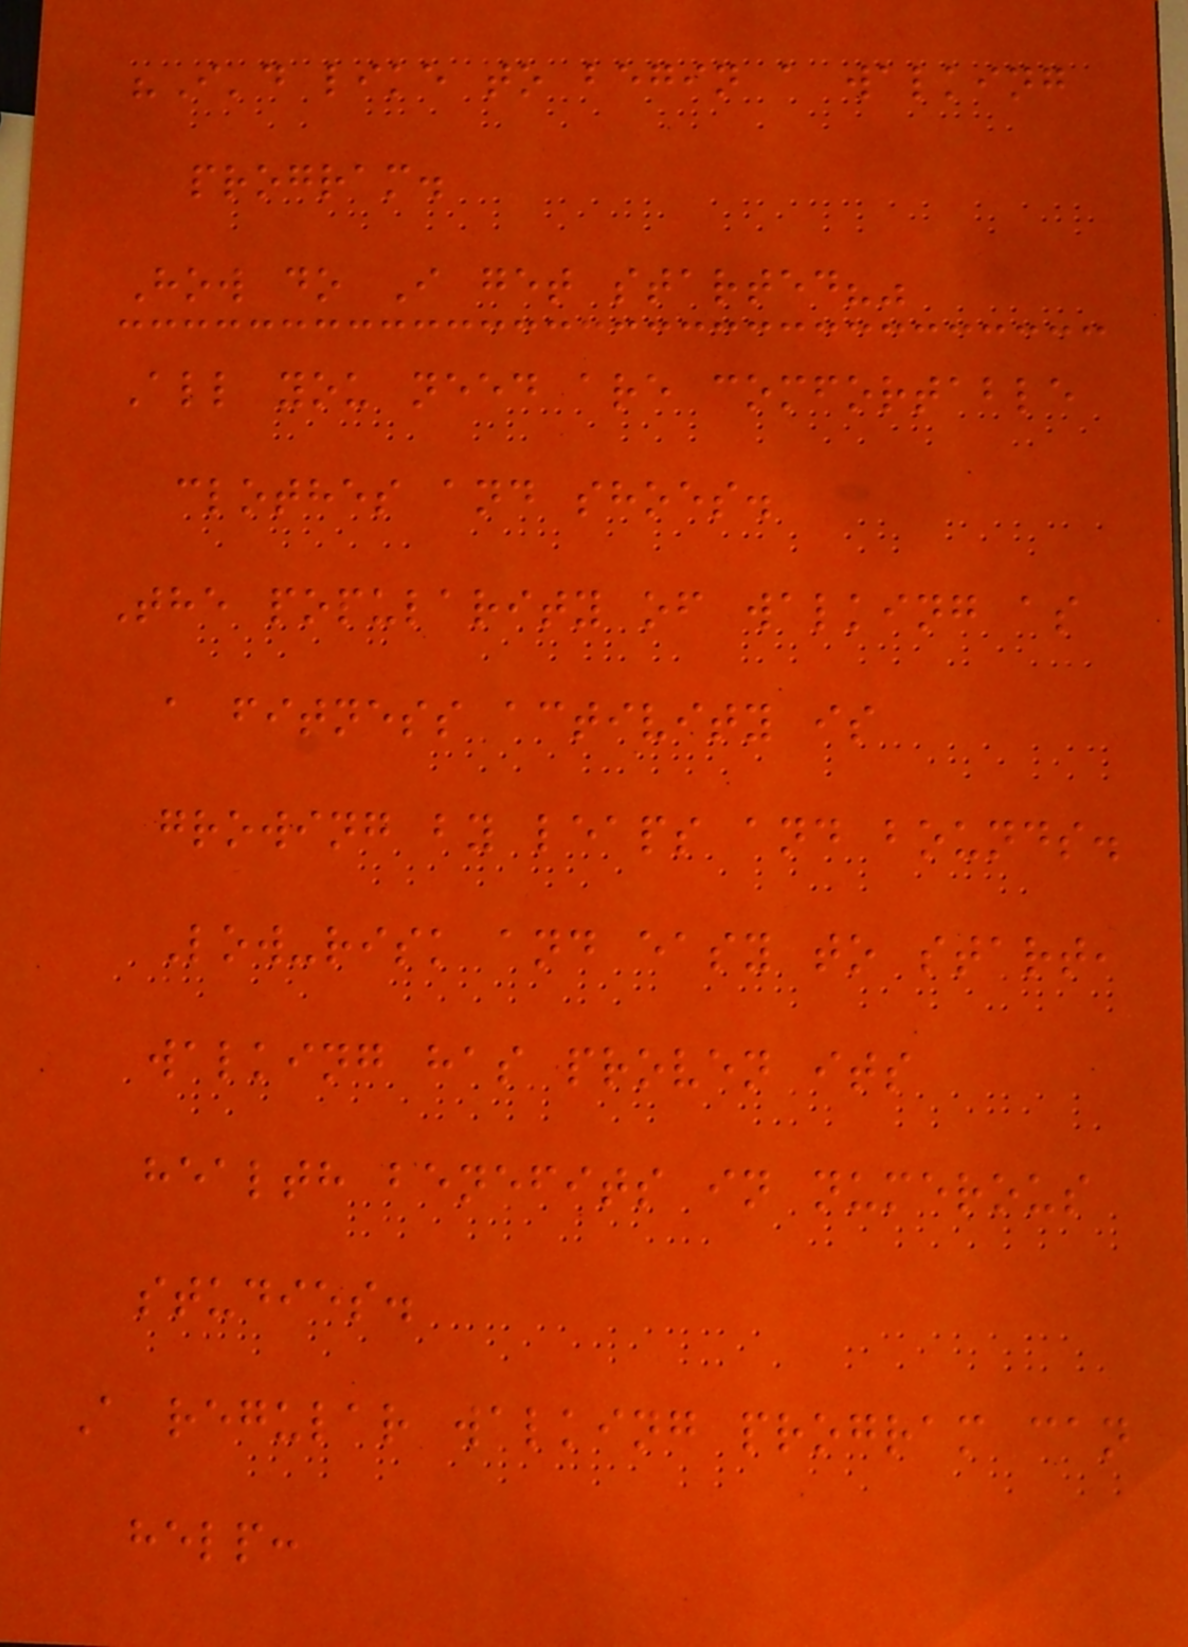"I'd like to begin a walking
program.
How do I get started?"
All you need are comfortable
clothes and shoes.
The popularity of walking as
a fitness activity is
growing by leaps and bounds.
Low-risk and easy to start,
walking has proven its
health benefits in numerous
studies.
A regular walking program can
help:
